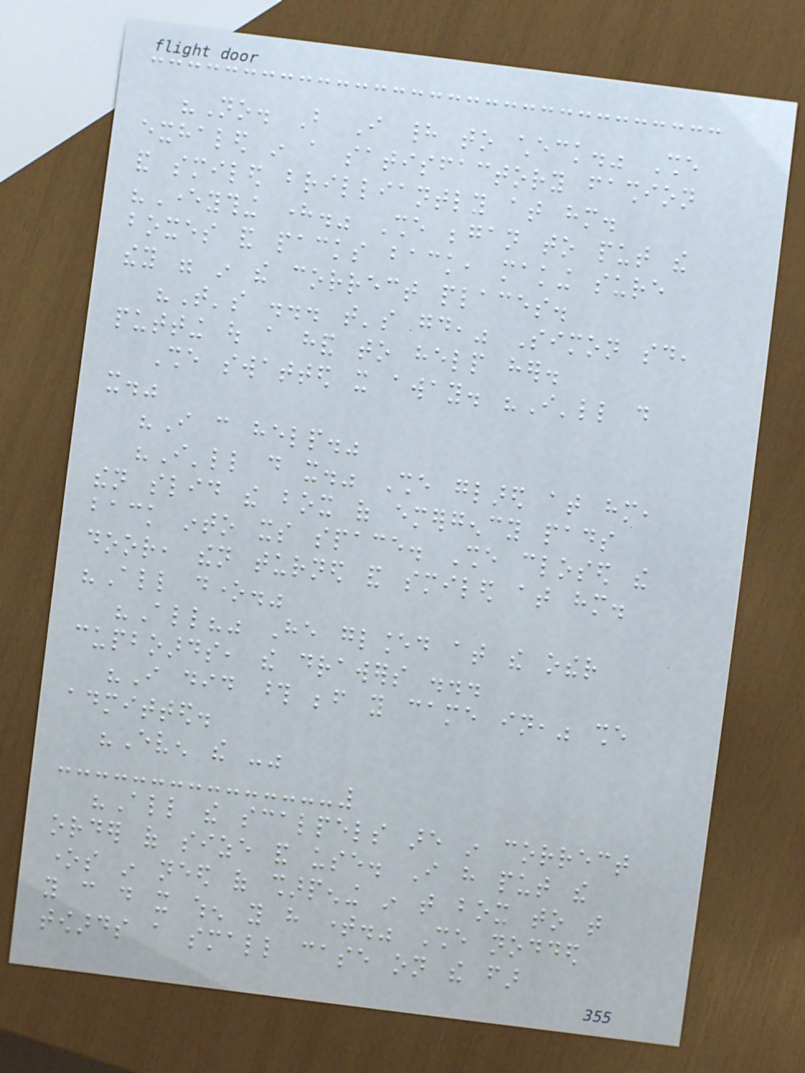"No. But I had to check." She
exhaled in a satisfactory fashion
and smiled brilliantly at him.
"Everything here." She began to put the
boxes and packs back, making sure
they were in the correct places.
"That's ... that's good," Simon said,
putting out a hand to help her.
She swatted it away. "I'll do
it."
"I can help."
"I'll do it." She glared at him,
then slid the box of emergency pads
back into its space. She closed the
door, then turned and smiled at him.
"All done."
"All?" He glanced at the other
cupboards, the drawers ...
"I did those before you came in," she
admitted.
"Even the -"
"All the scalpels are in correct
order of size and use. I have put the
ones in need of sharpening in that box to that
you can do it when you have time." She nodded
towards a small case on the far
